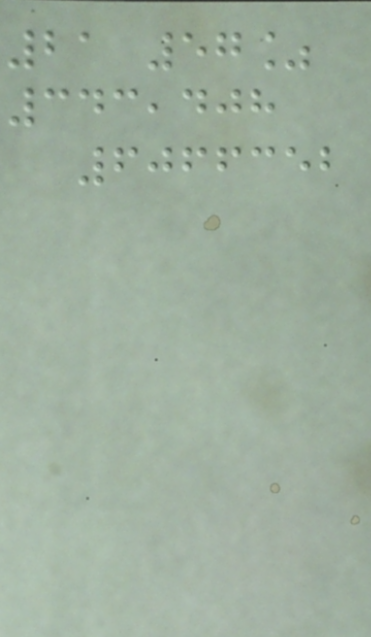21 57%
343,408
6066352
